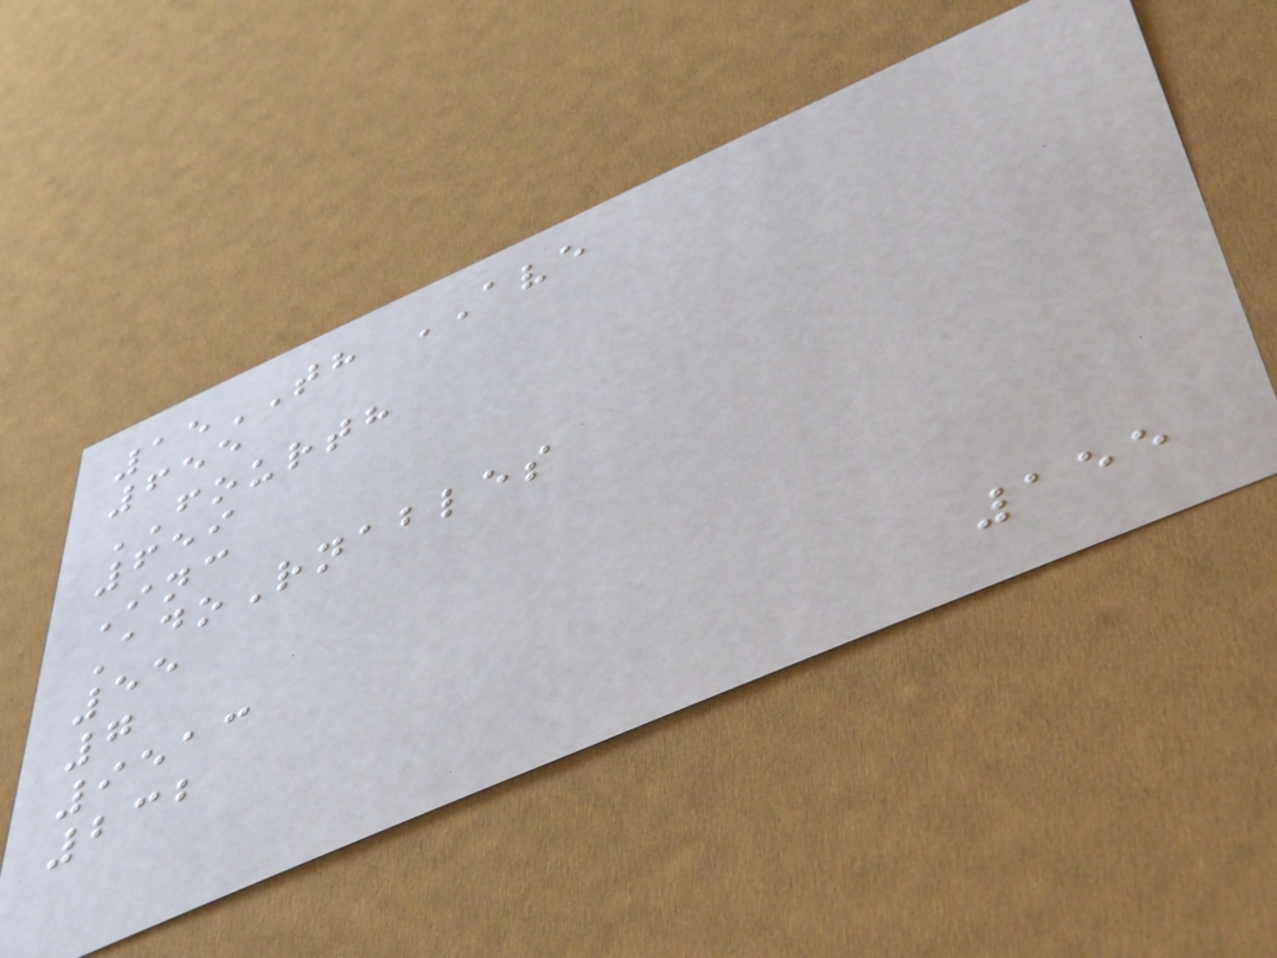15TH AVE
655
FOURTH
659
Inc
AdoRnables
55
7
9513
232
155
